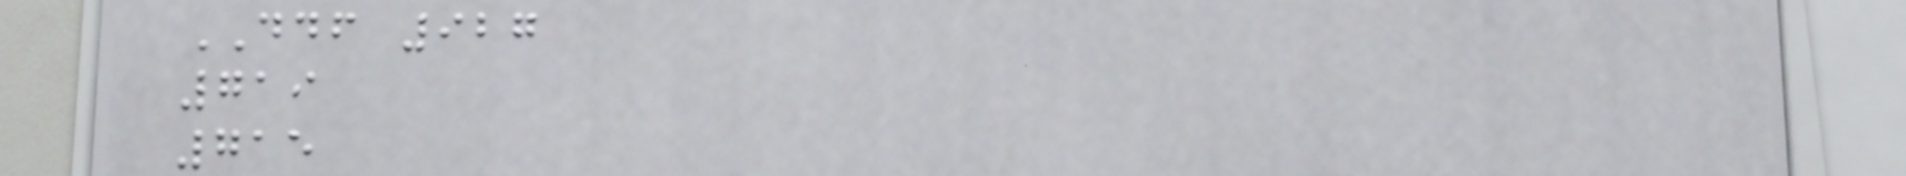DDF 927
719
715
